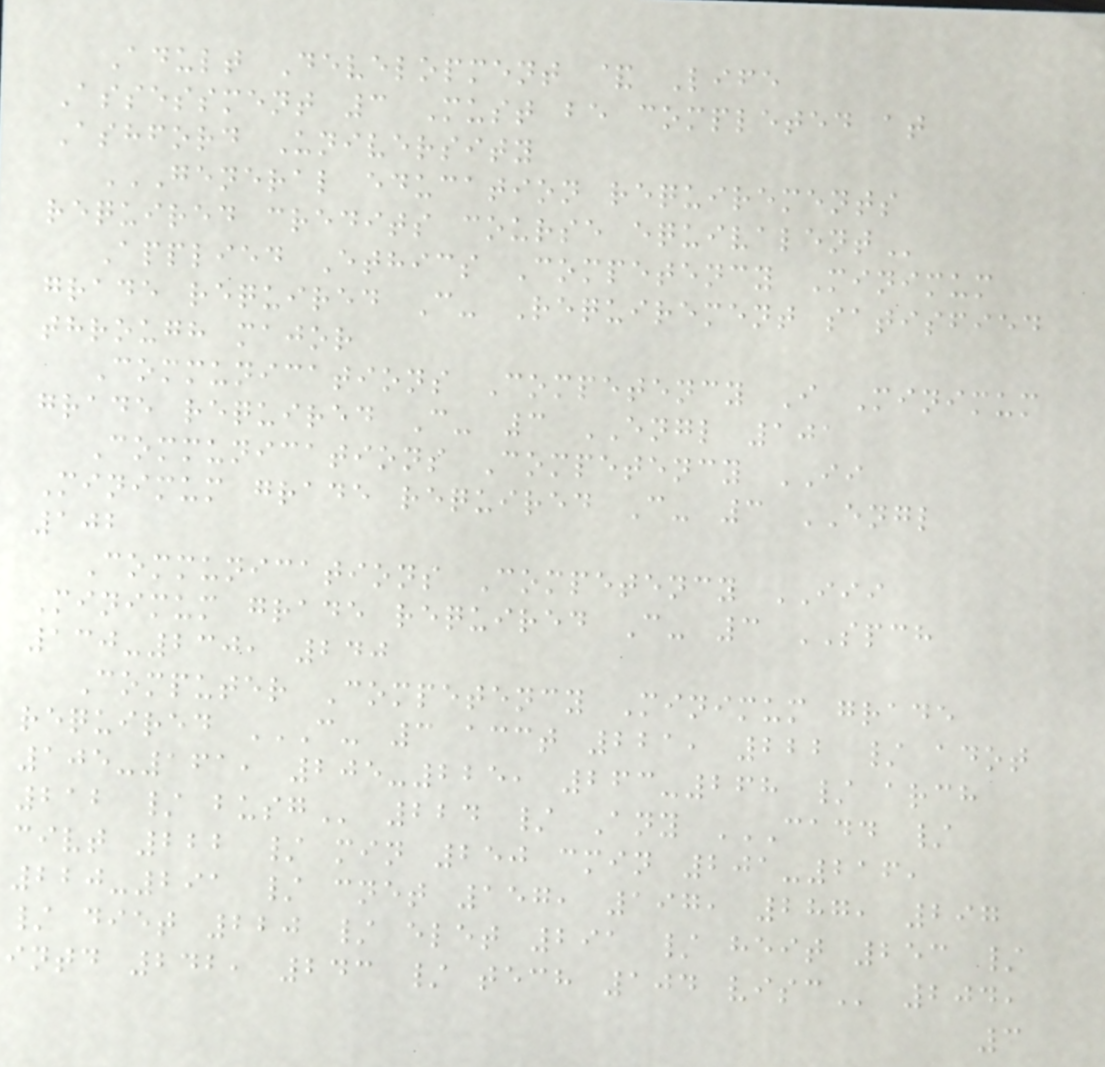Adult Development & Life
Assessment 3 Must be completed at
Ashford University
GENERAL EDUCATION REQUIREMENTS
REQUIRED CREDITS COURSE EQUIVALENT
Applied Ethics Competency Minimum
grade required C- Requirement satisfied
through major
Communications Competency I Minimum
grade required C- 3 ENGL 101
Communications Competency II
Minimum grade required C- 3 ENGL
102
Communications Competency III
Minimum grade required C- 3 SPCH
130-230, 240
Computer Competency Minimum grade
required C- 3 ACCT 221, 222 / ADOT
105-161, 205-225, 263-268 / ARCH
212 / BUSG 224 / Any CADD /
CIVT 222 / MIN 250 CMIN 201-216,
220-291 / CNET 157, 197, 287, 297
/ DIET 220 / ELET 291 / HEIT 253 /
INTD 242, 243 / TECH 104 VISC 204,
3
